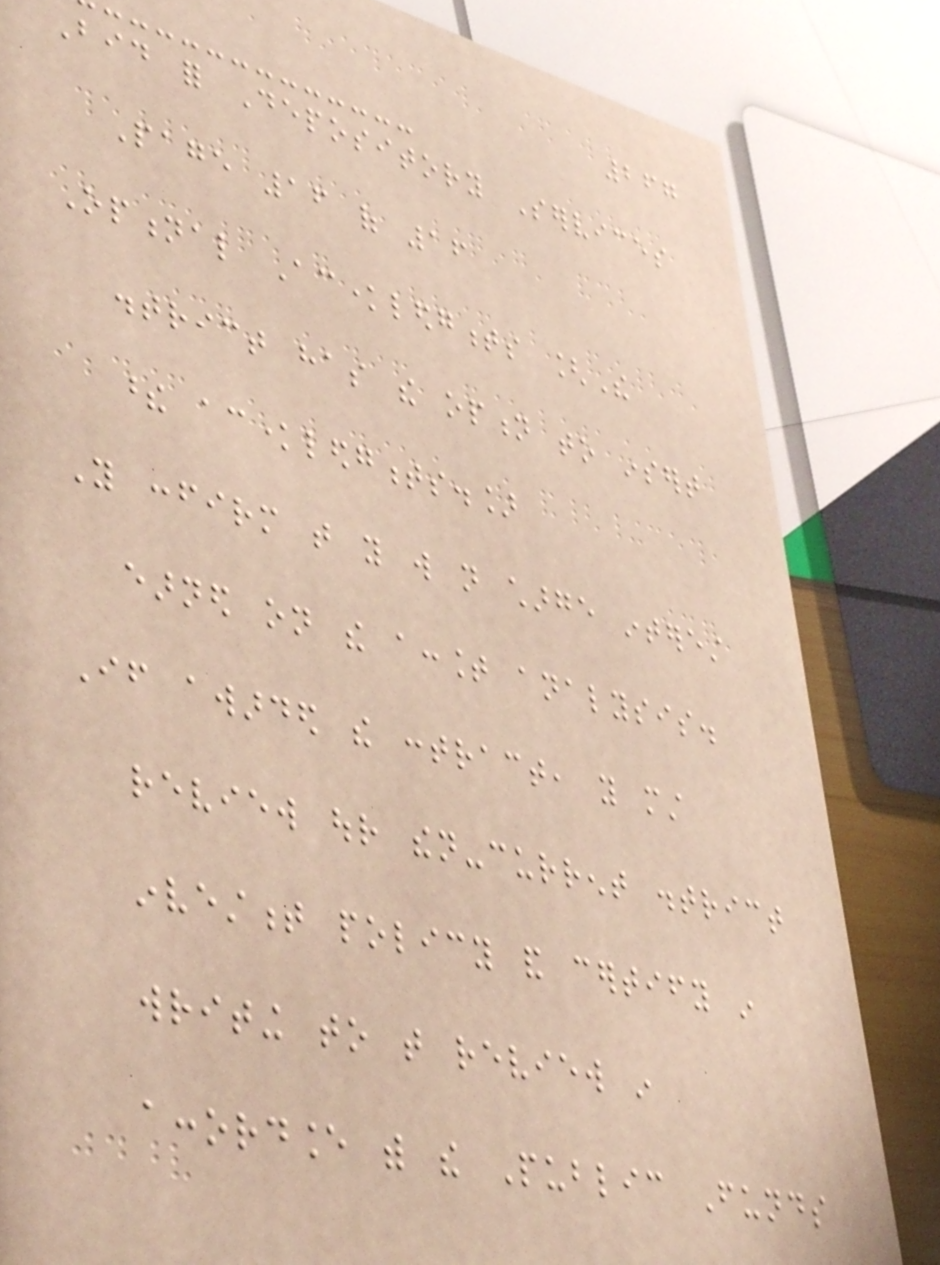267
Bid for Depository Services
Page 16 of 16
Optional Acknowledgments [The
district has the option to insert
these acknowledgments.]
You confirm that you will not charge interest
earned on the account analysis.
If awarded the contract, you must
review our then-current district
investment policy and certify in
writing to that review in
accordance with the Public Funds
